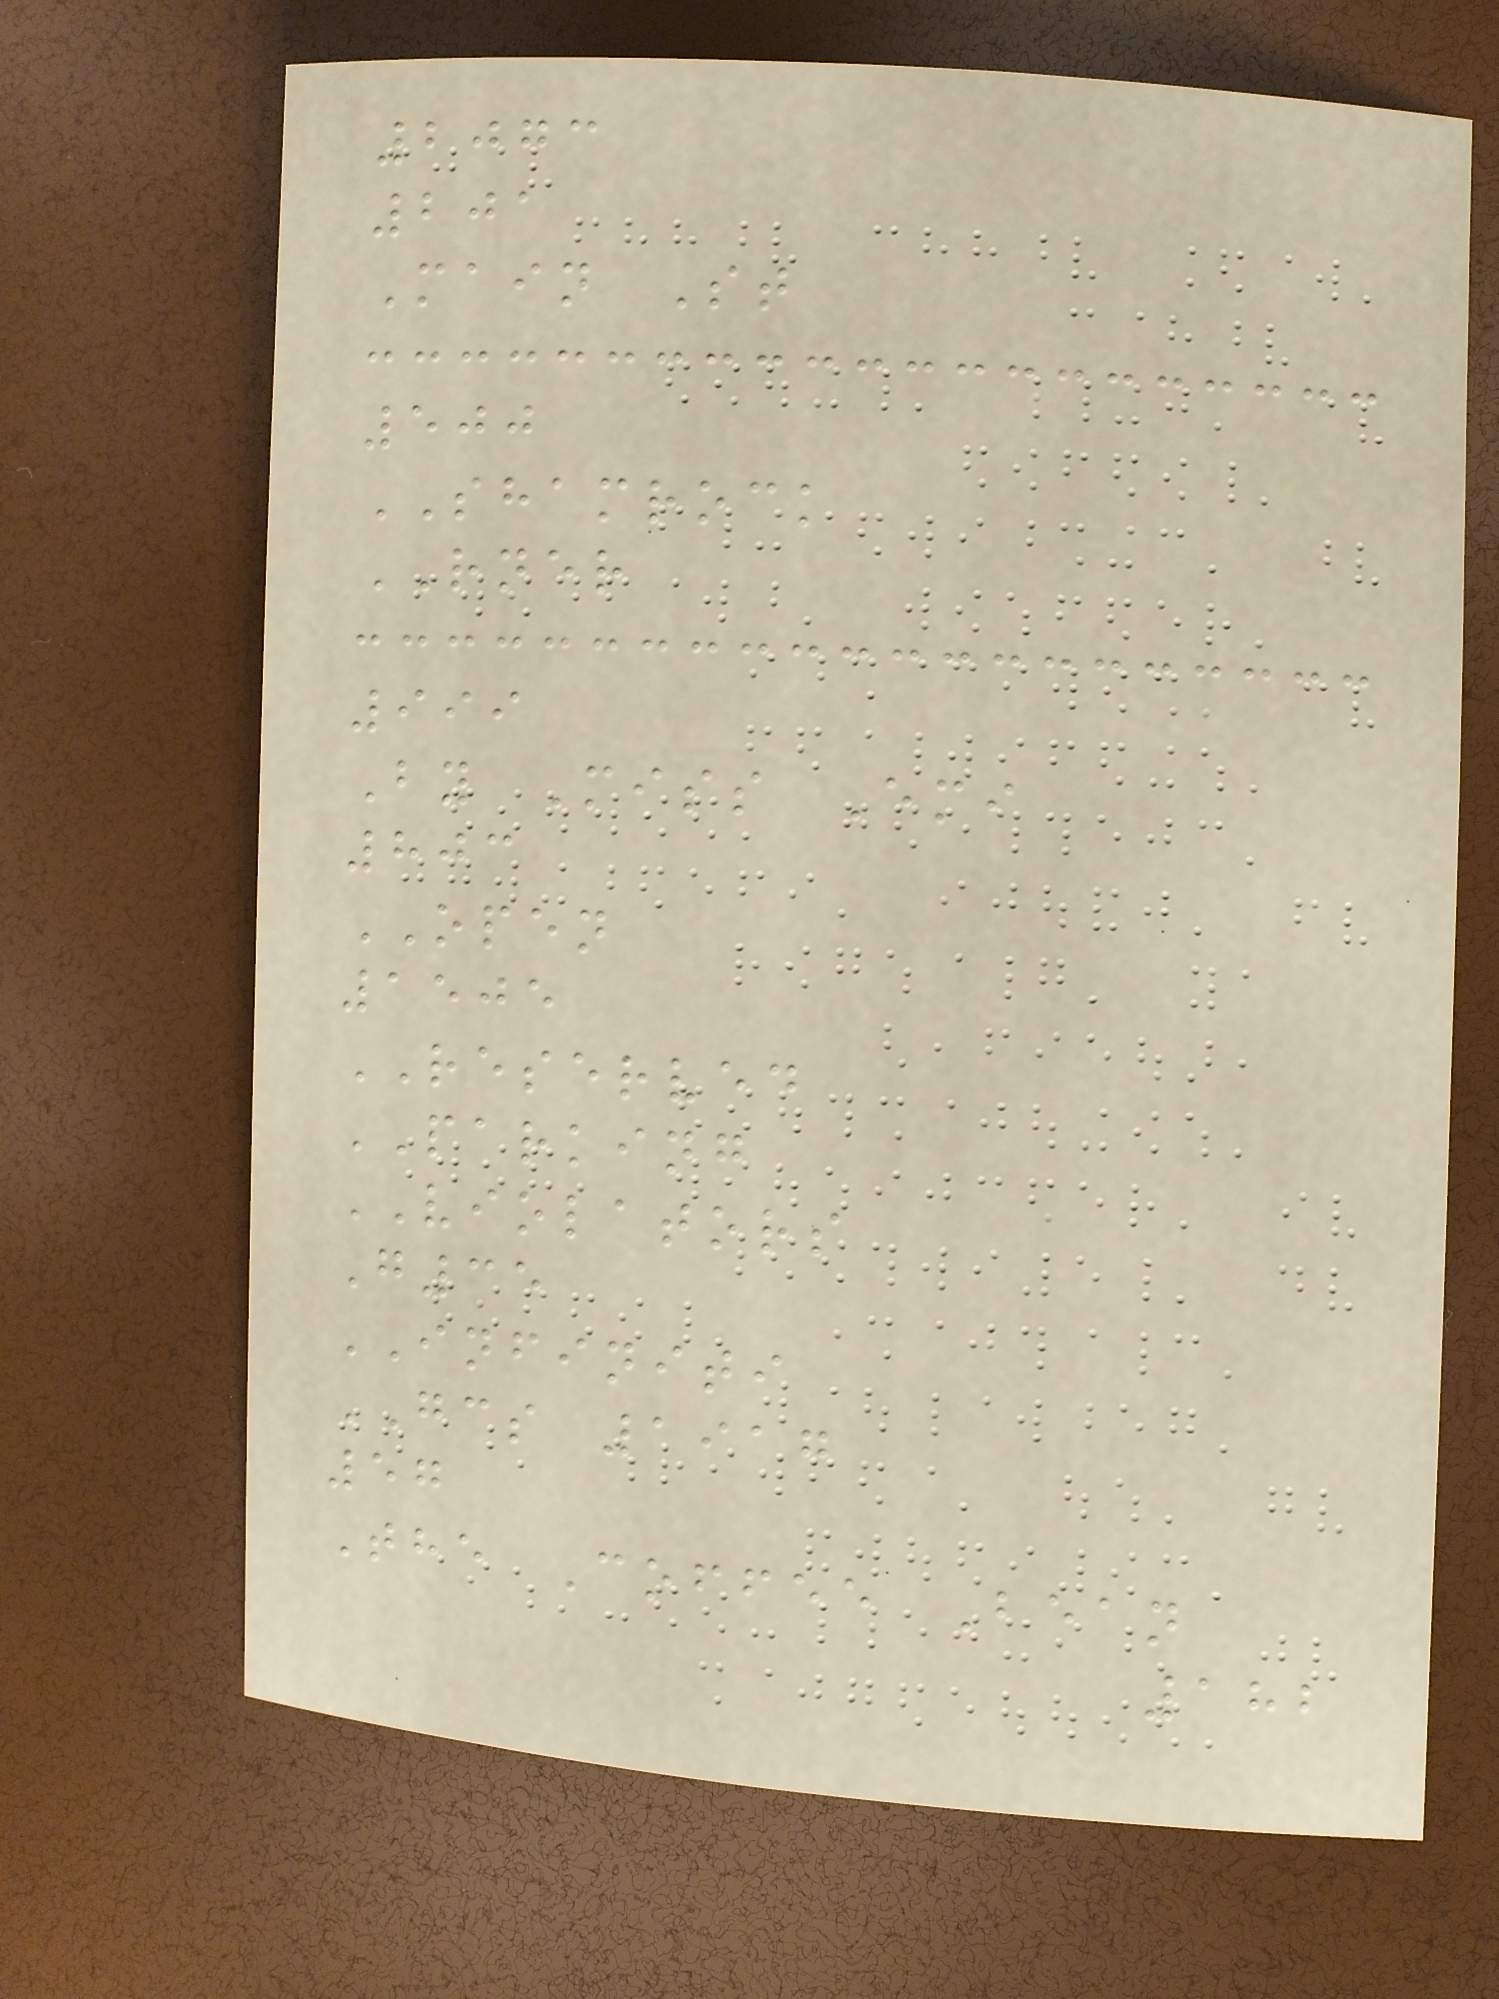2073
201
Main St
500
SHAMROCK
RNER
999
By Miss Emi
803
OPEN
1505
RESERVED
PARKING
VIOLATORS
G35
INFINITI
GCS 1917
57
The Coffee Bean
182
